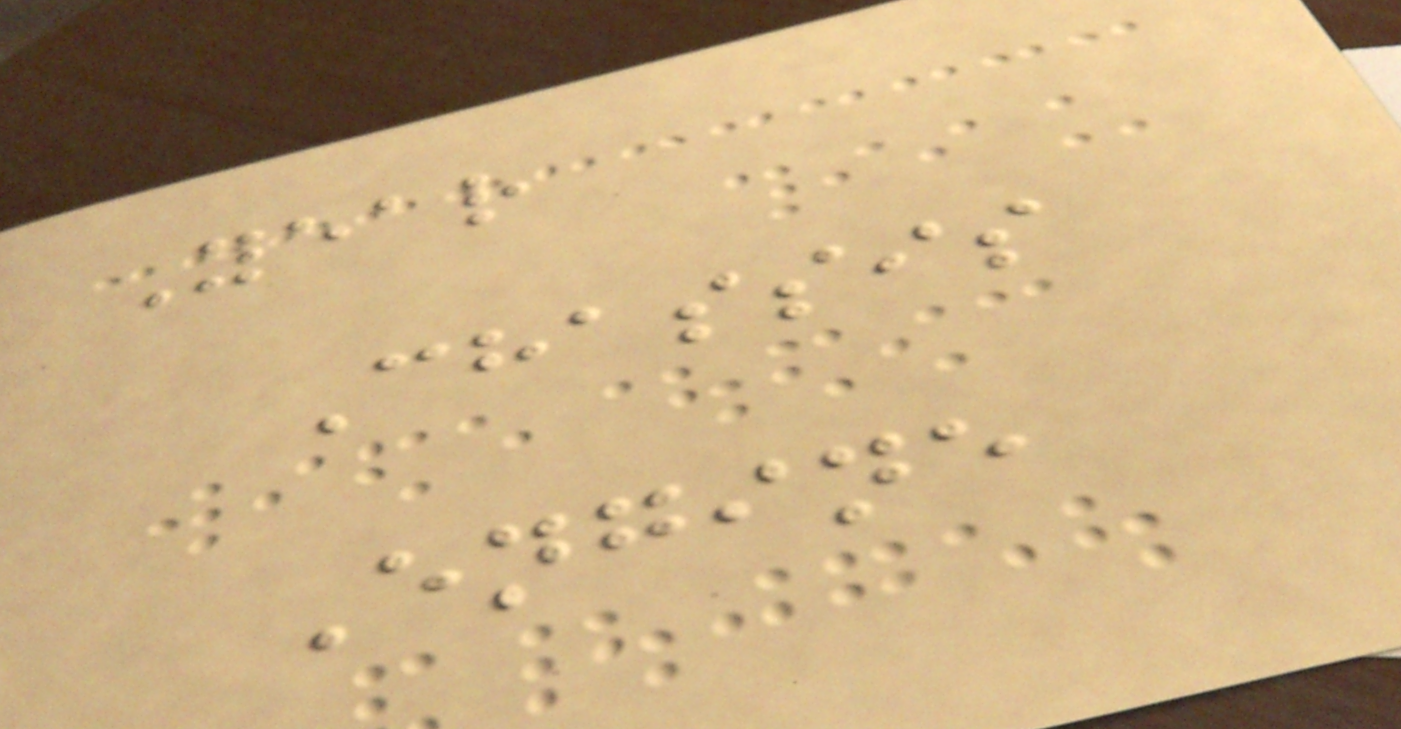Year
Chassis
Engine
